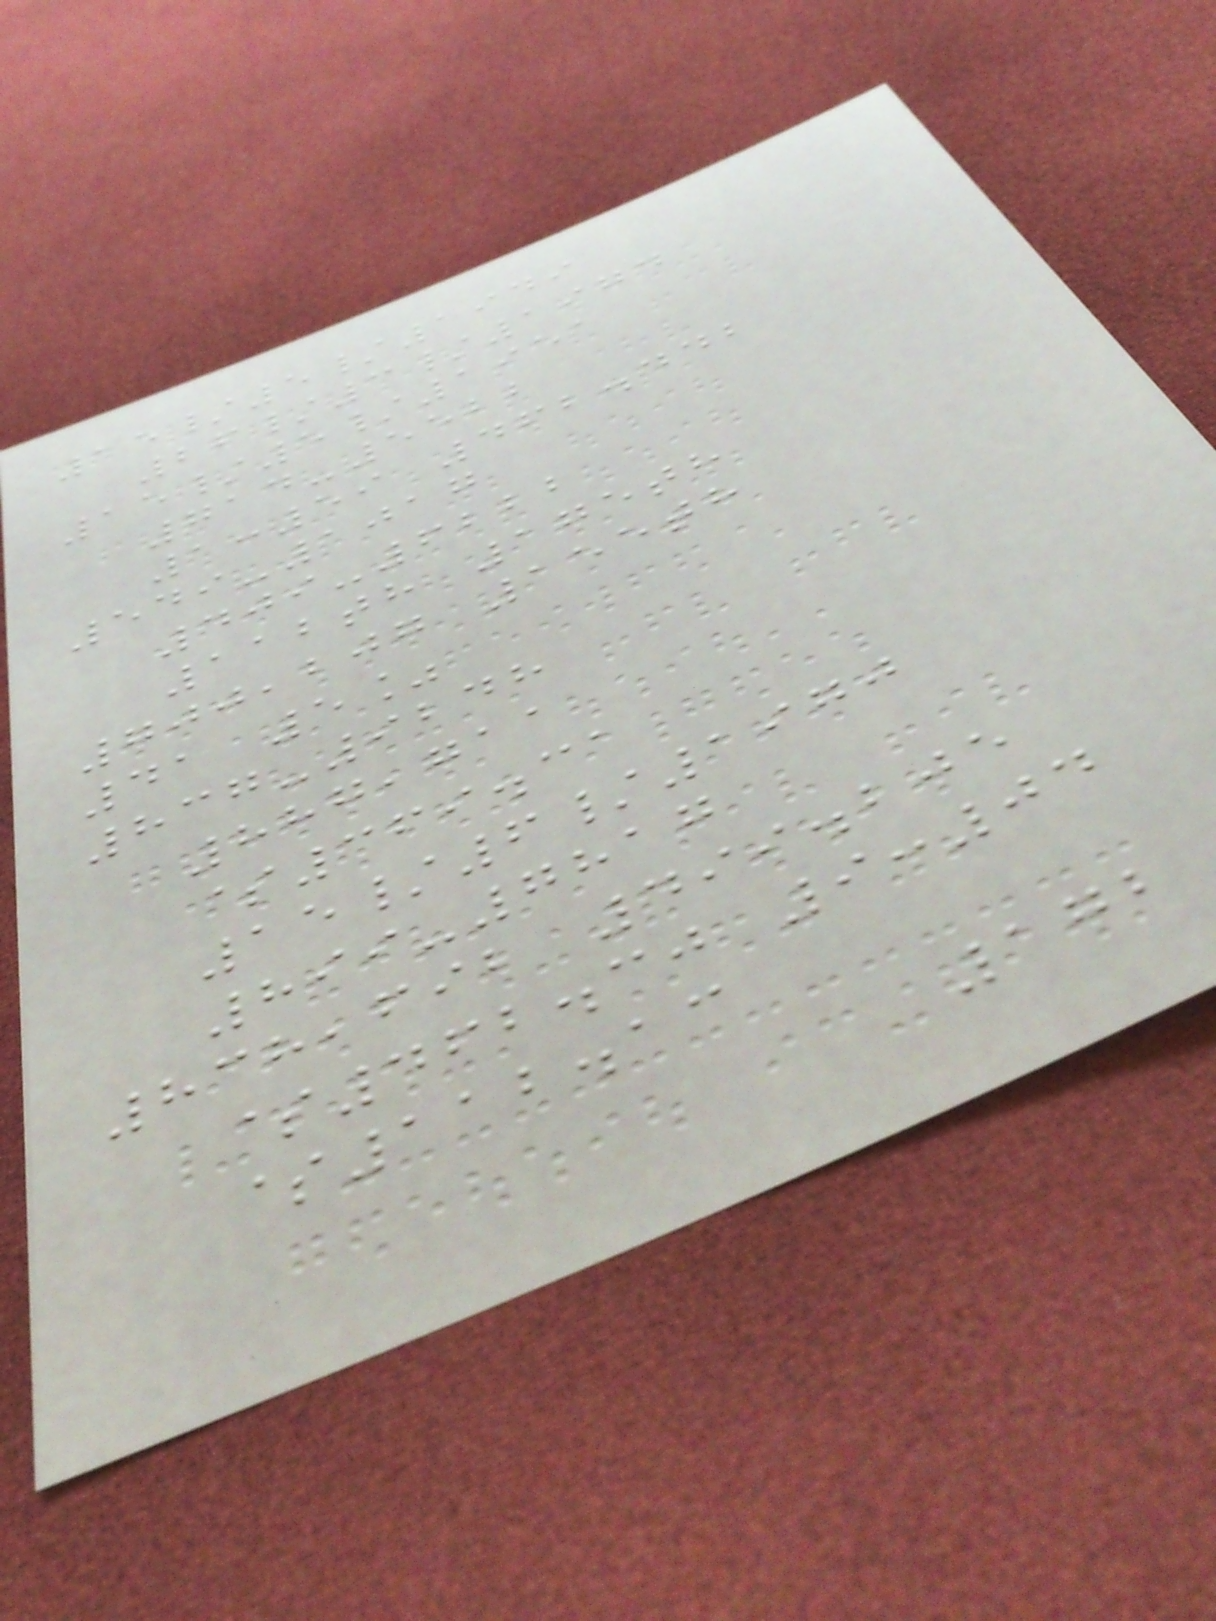15/5/1949
26/3/1974
15/5/1951
714-5522
1:59 462.442
549-1017
409-6222
112th 175th
700,207 155th
41 5%
837-9248
887,711
$369.31
15/6/1970
899-7817
838,692 499.205
$462.30 9:04
$112.13
172
